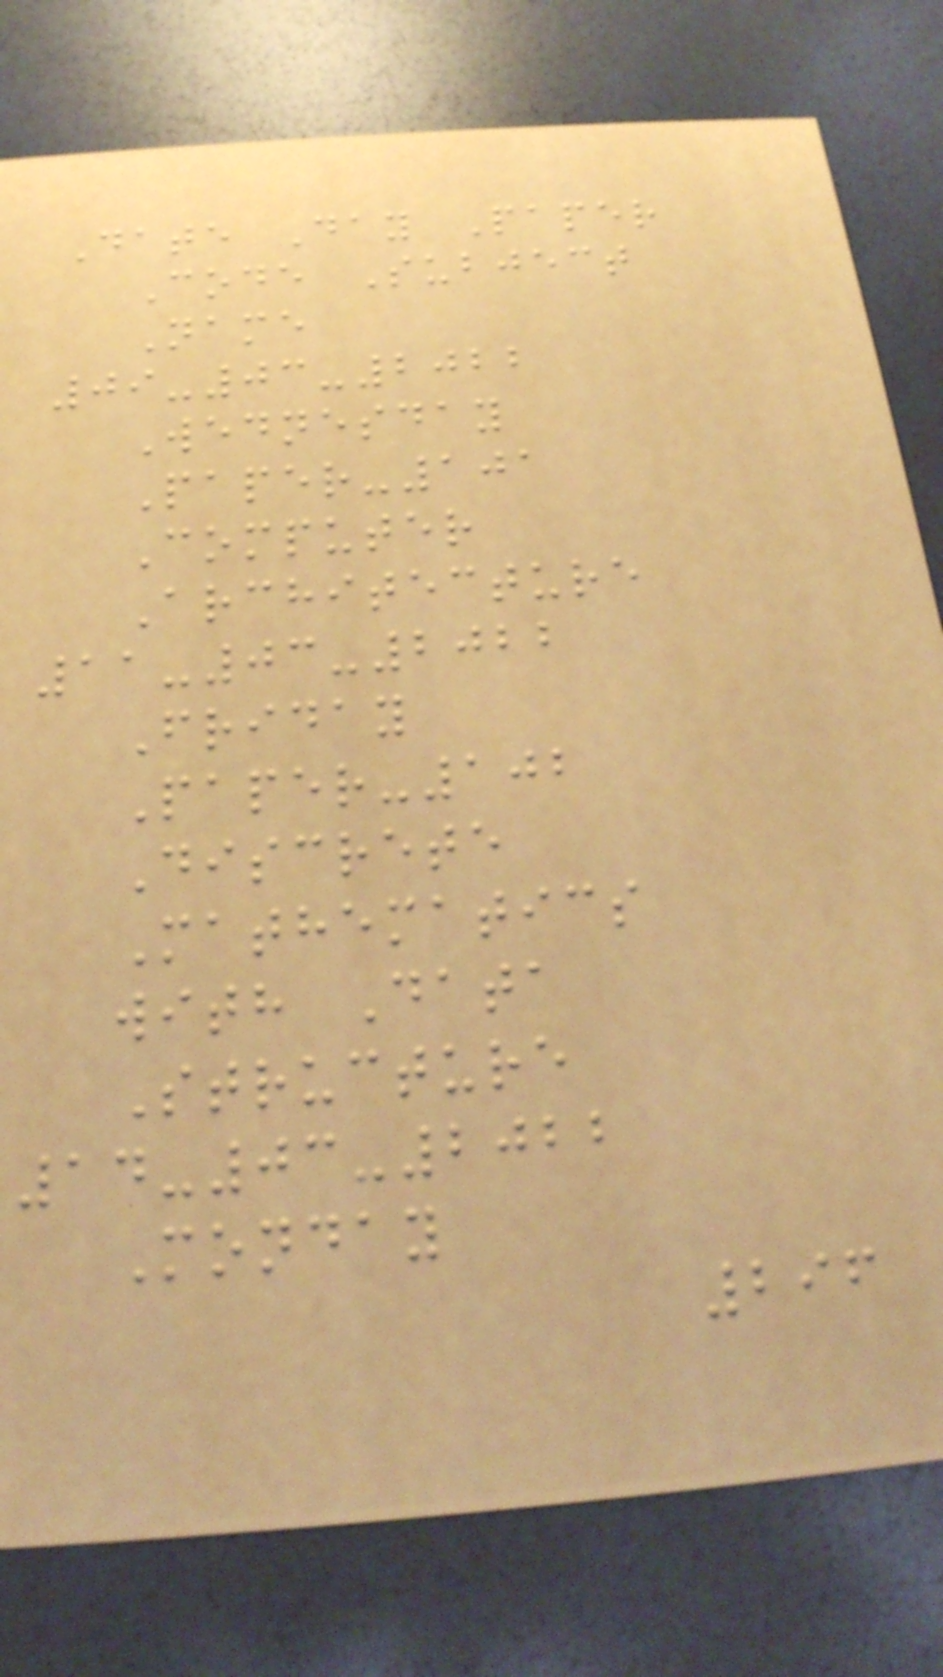Date Day Paper
Code Subject
Name
09-03-2022
Wednesday
Paper-101
Computer
Architecture
11-03-2022
Friday
Paper-102
Discrete
Mathematics
with Data
Structure
14-03-2022
Monday
296
